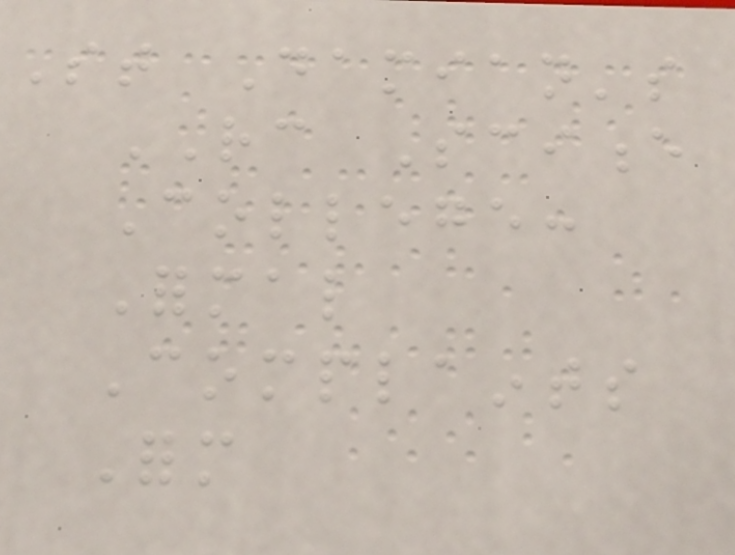St Damian's
RC Science
College:
Formal
Complaints
Form
